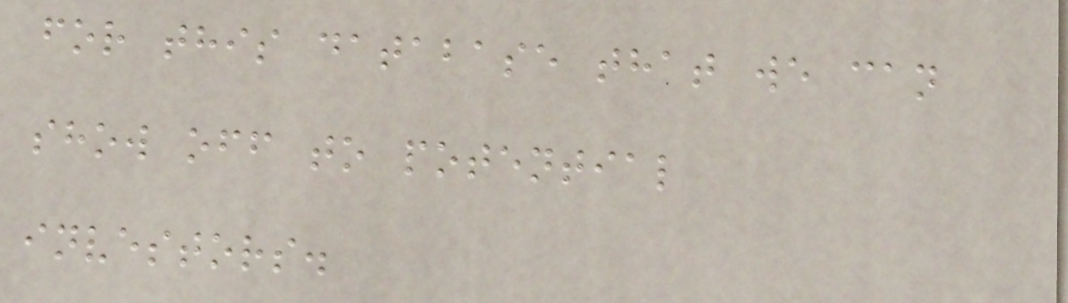for this database that we can
show off to potential
investors.
